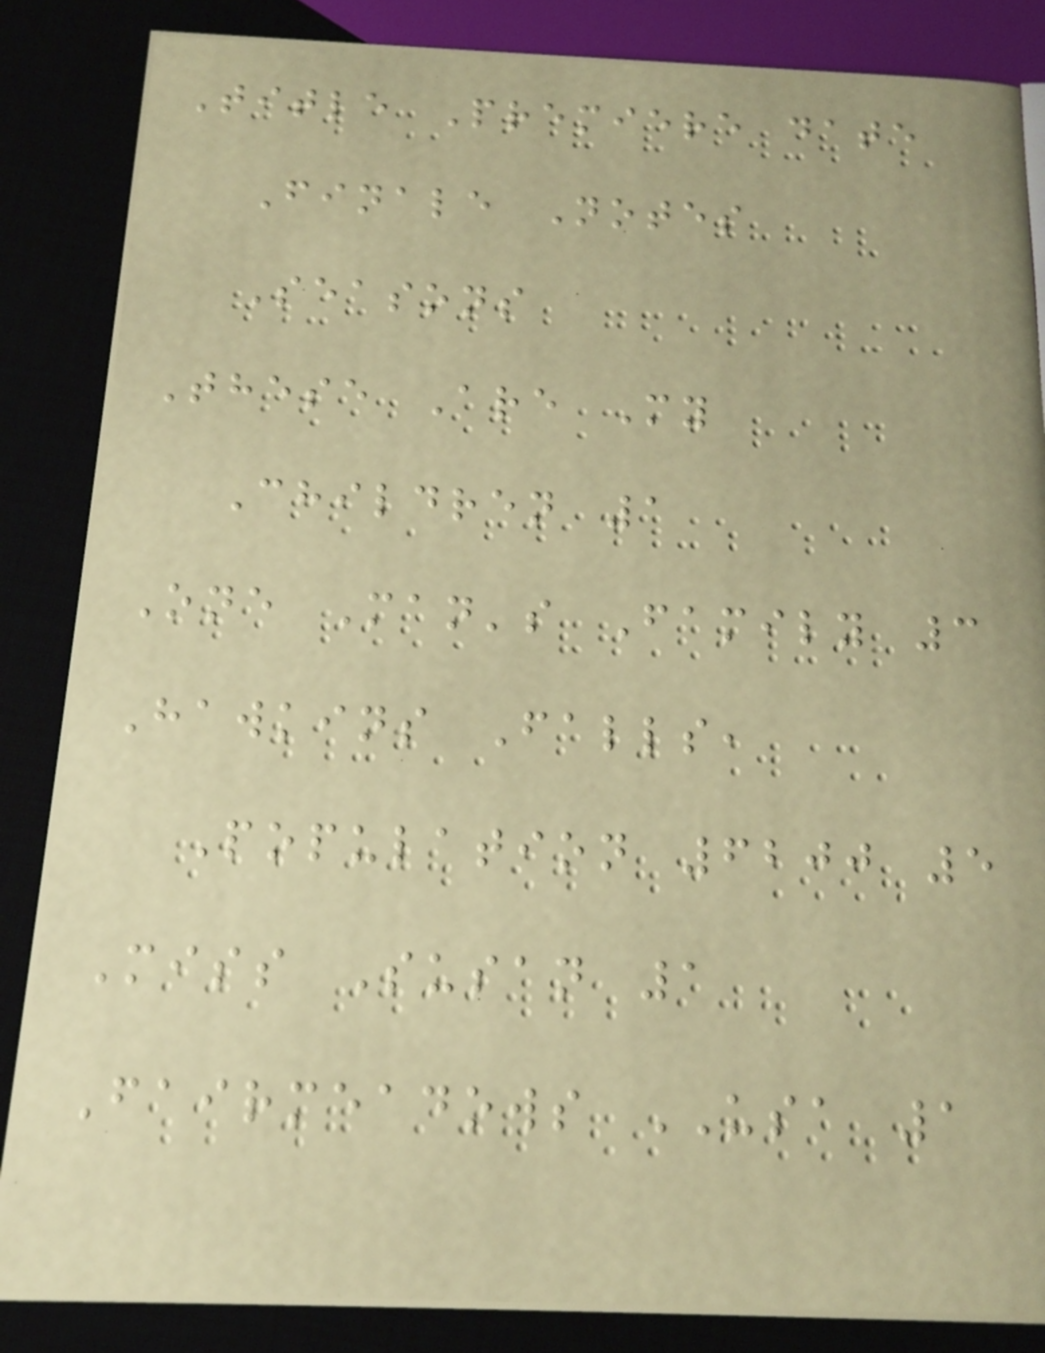Title Premiere date
Finale Notes
Seasons
These Are My
Children 1
One Man's Family 3
Hawkins Falls,
Population 6200 5
Miss Susan 1
Fairmeadows USA 1
